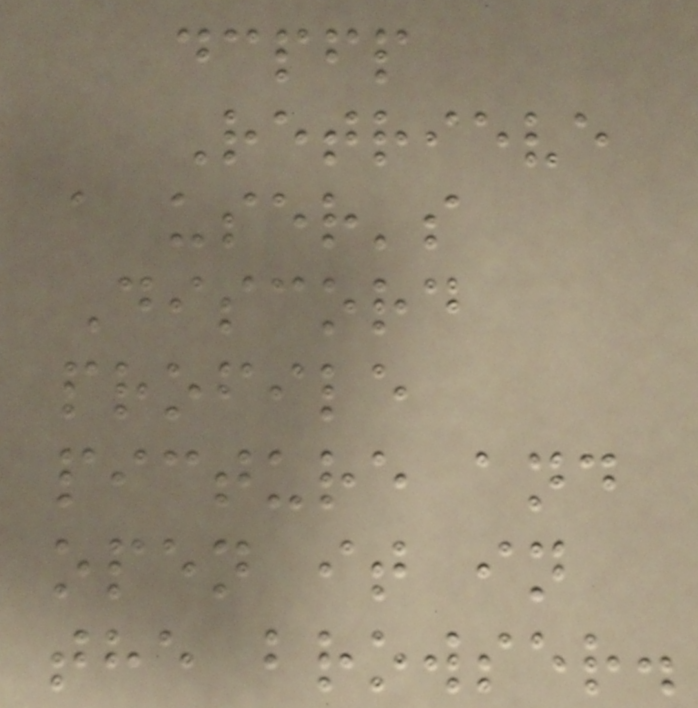dcpfp
Retrieve
a user's
Discord
profile
picture and
open it in
the browser.
